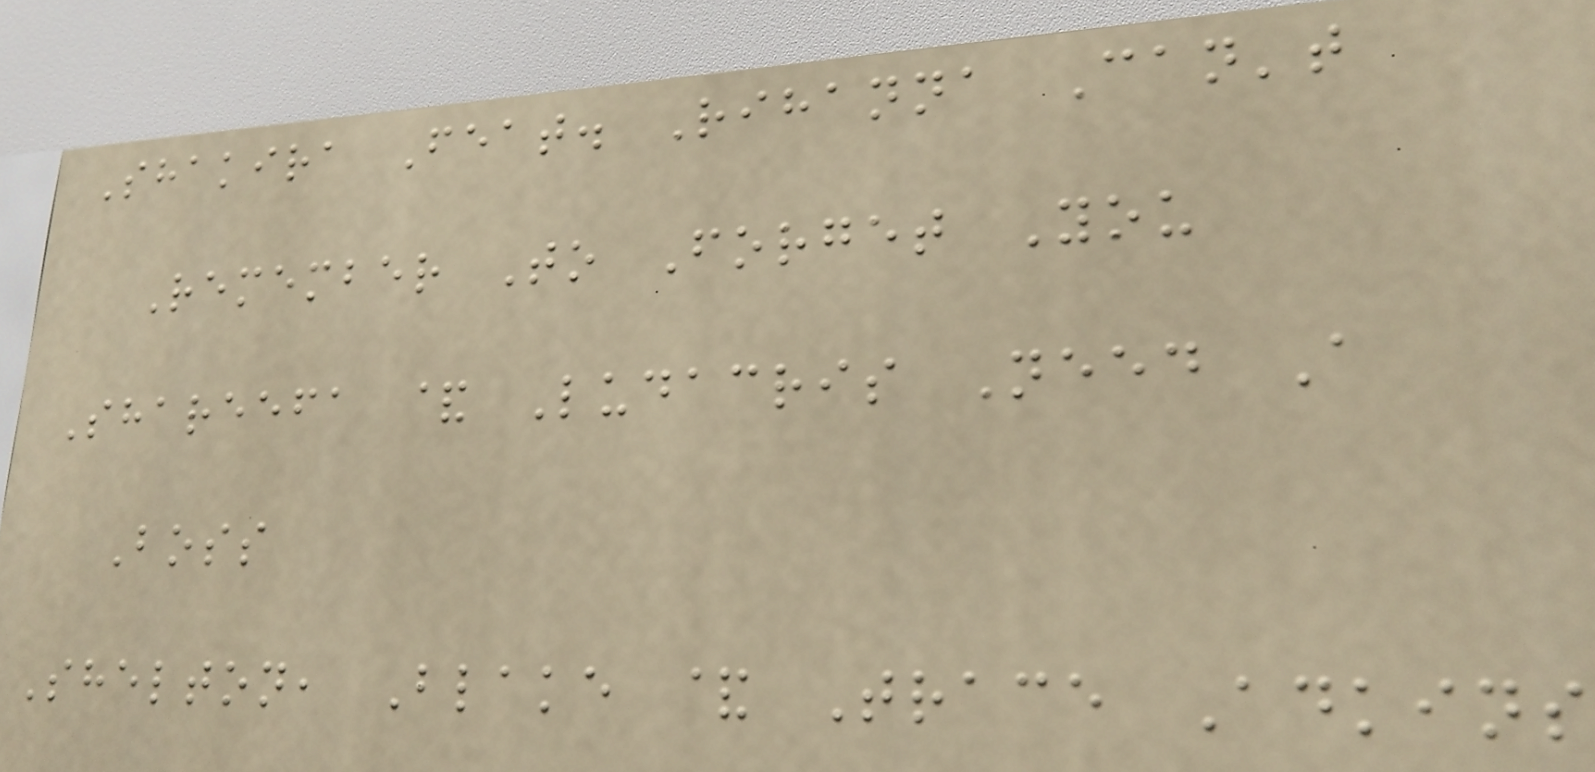Shakira Feat. Rihanna Can't
Remember To Forget You
Shareefa & Ludacris Need A
Boss
Shelton, Blake & Trace Adkins
